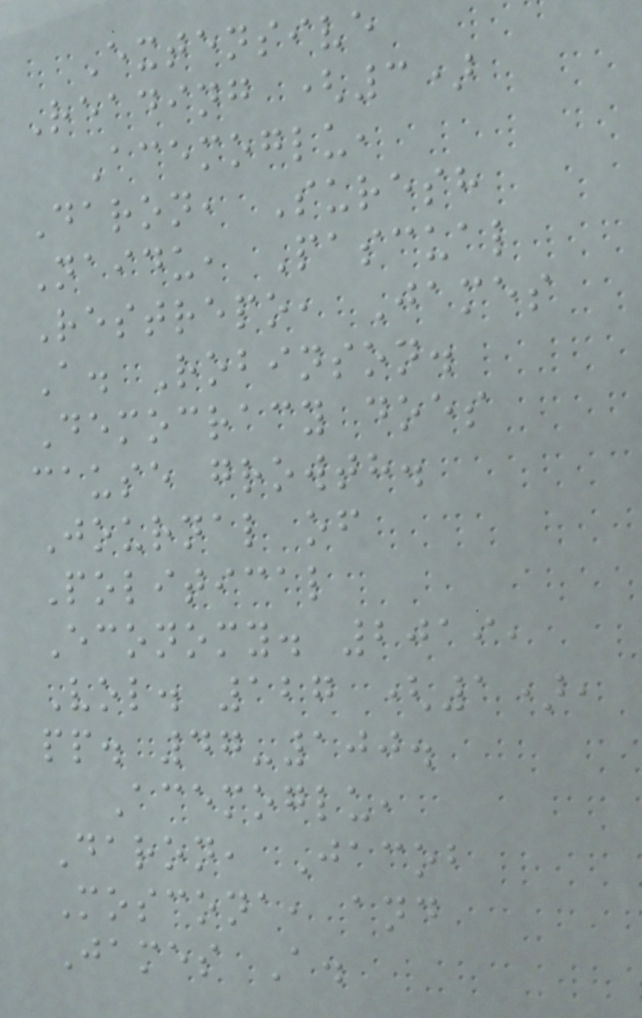Extensive
Reading (3)
Acemoglu,
Daron, Suresh
Naidu, Pascual
Restrepo, James
A. Robinson.
Democracy does
cause growth.
Journal of
Political
Economy. 2019,
Vol. 127 (1),
pp. 47-100.
Acemoglu,
Daron, Jacob
Moscona, and
James A.
